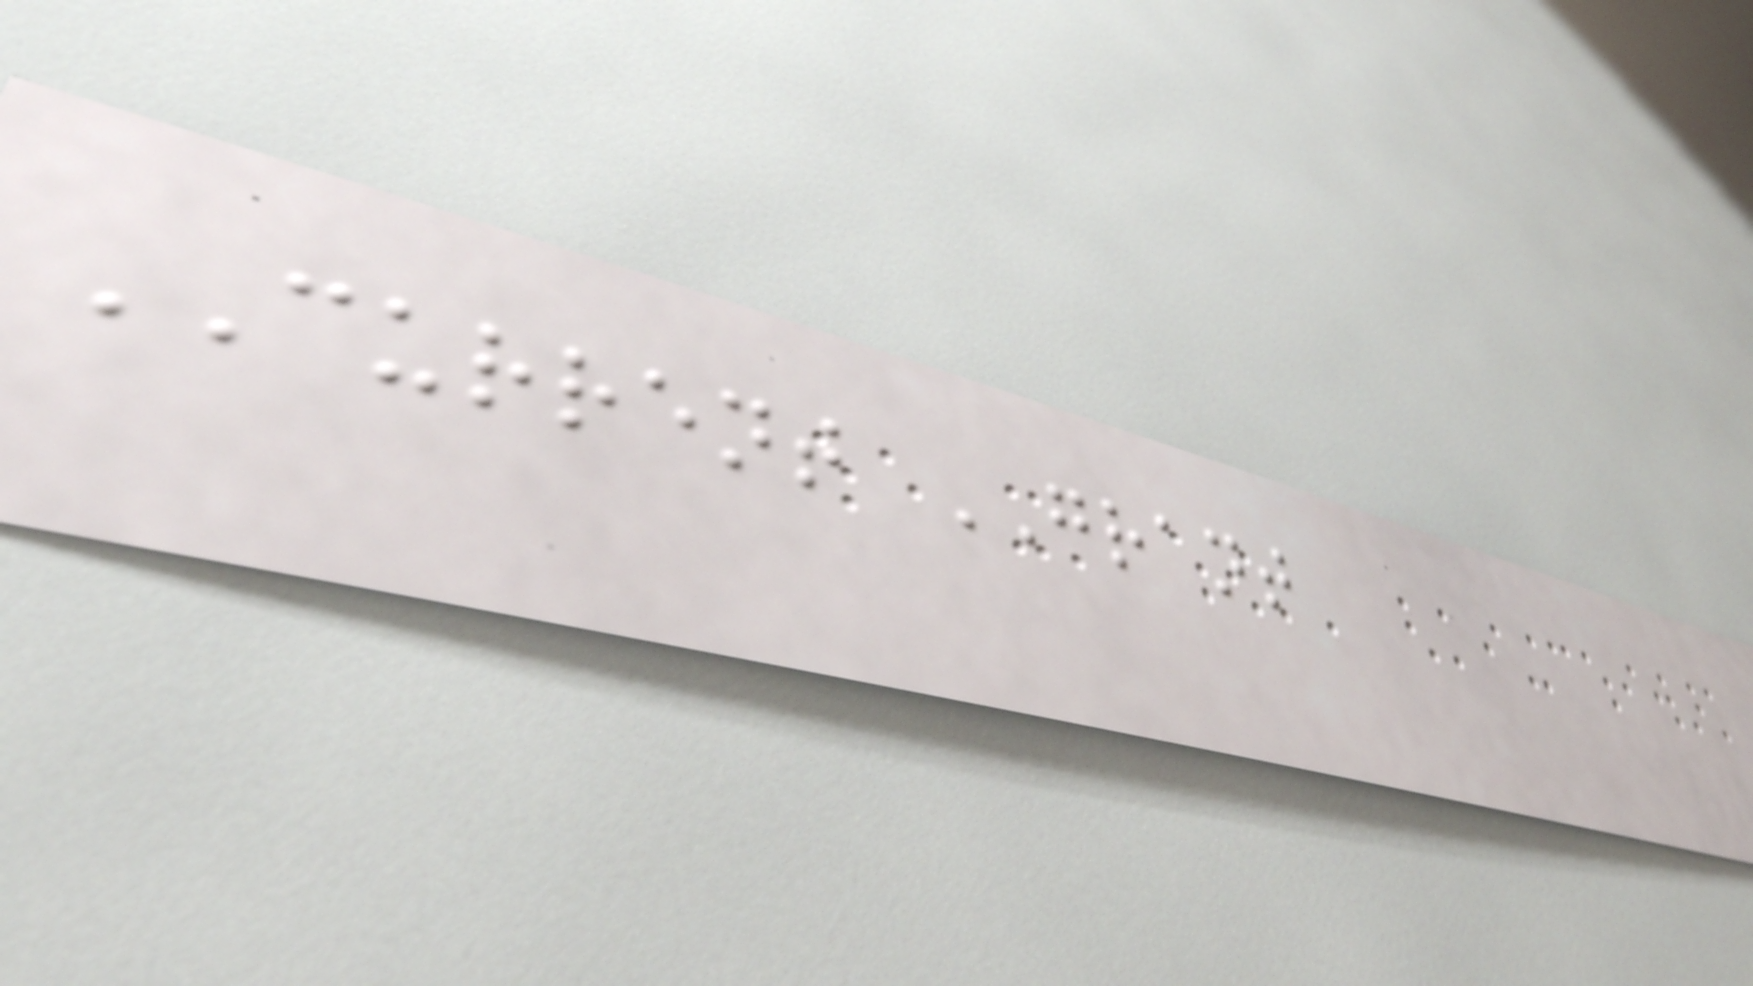CURRENT GRANT
